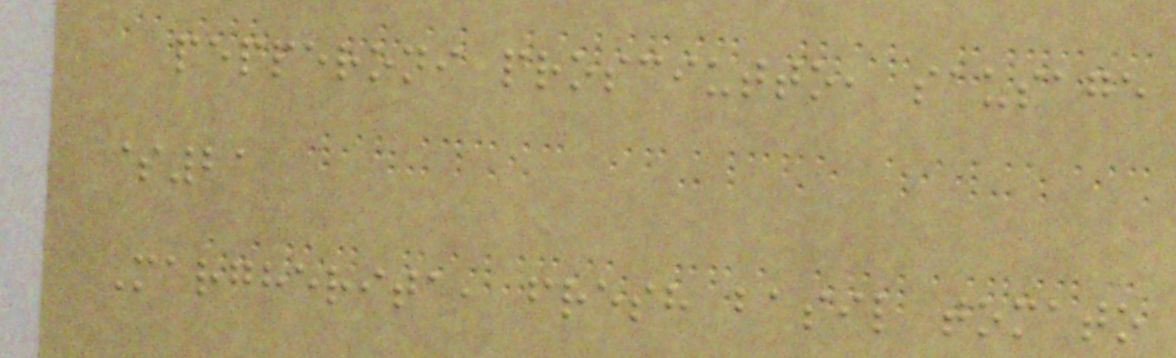pepperoni prosciutto, sausage
$21
Margherita, fresh basil tomato
